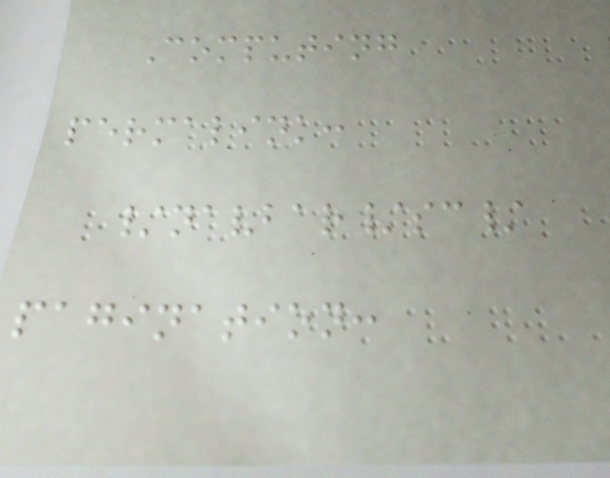Computing
permalink:
/navbar/sc/
pagination:
